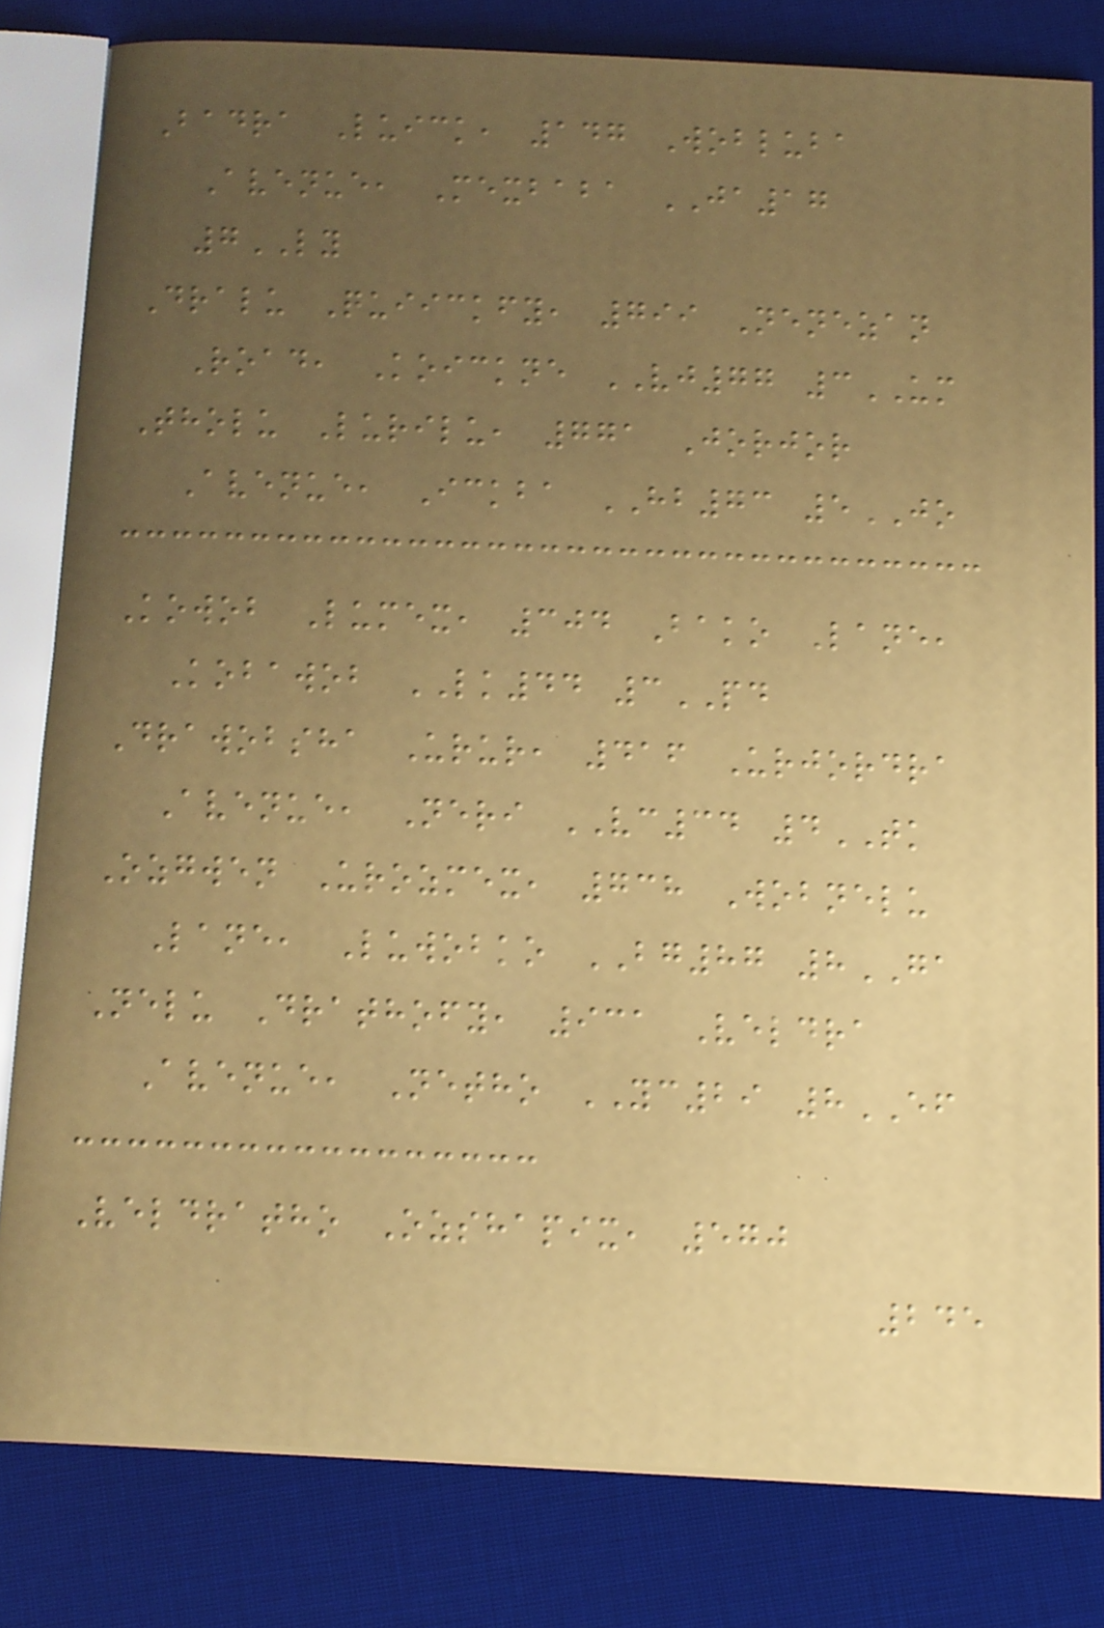Badra Luick, 147 Wobluba
Avenue, Mexbaba JA17
7LY
Dralu Quiickfy, 799 Nenezan
Road, Koickne VJ77 3UM
Tholu Lurilu, 771 Jorjor
Avenue, Ickba HB73 5JO
Kowob Lumex, 304 Bako Lane,
Kobawob LK44 3PD
Drawobsha Urur, 416 Urjordra
Avenue, Neri VC34 4TK
Ozgwen Urozmex, 738 Wobnelu
Lane, Luwobko BG87 8GA
Nelu Drathofy, 931 Veldra
Avenue, Netho YC29 8EF
Veldratho Ozshapix, 570
245
